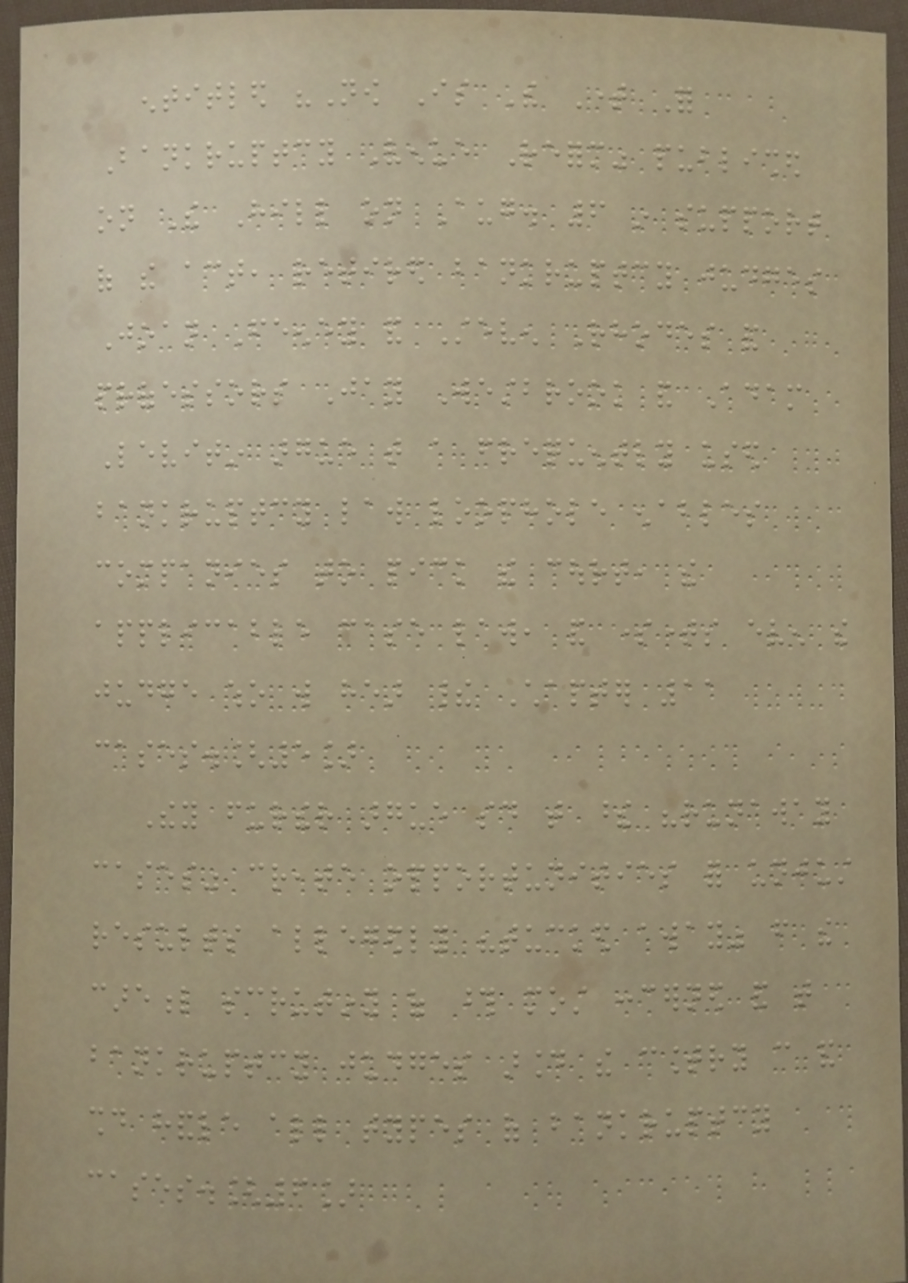entitled "Now Is The Time For
Bankruptcy Venue Reform" published
on The Hill on Aug. 6 in support
of the act, retired bankruptcy judges
Joan Feeney and Steven Rhodes and
professors Jay Westbrook and Adam
Levitin argue that a frequently used
bankruptcy law loophole enables
companies to pick the court, the
applicable case law, and sometimes even the
judge who will hear their Chapter 11
cases.[5]
They further argue said that these "runaway
cases" create opportunities for unjust
results allegedly "tucked away" from the
careful scrutiny of those most concerned and that
bankruptcy judges around the country can and
should handle all types of bankruptcy
cases.[6]
